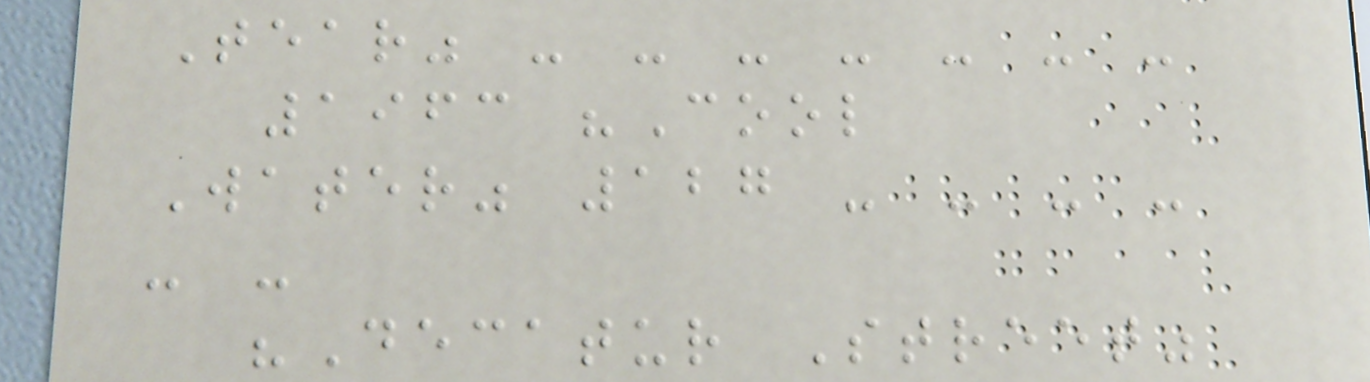Tear" - - - - - - -
1963 "Cool
Water" 127 - - - -
- -
"Decatur Street"
